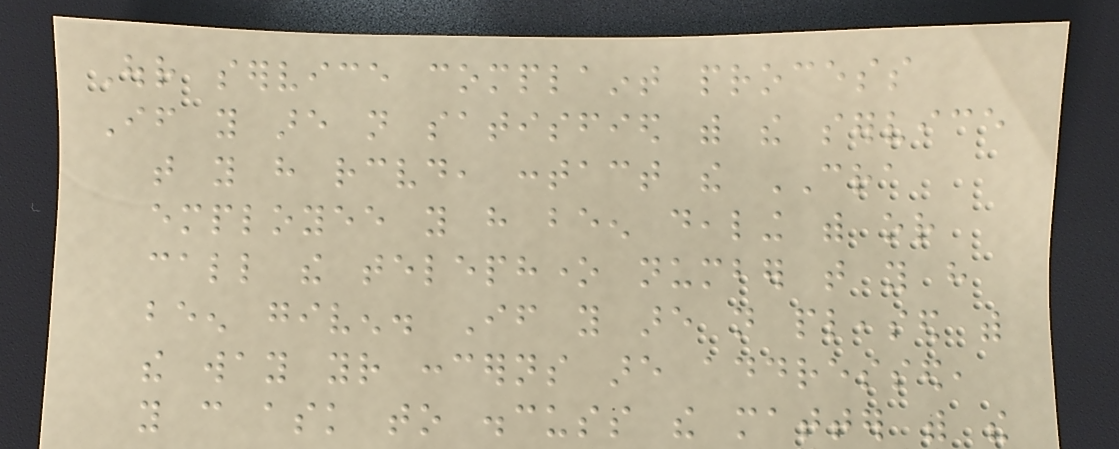Our service complaint process
If you are not satisfied with the service
that you have received, contact the CRA
employee you have been dealing with or
call the telephone number that you have
been given. If you are not pleased with
the way your concerns are addressed,
you can ask to discuss the matter with the
